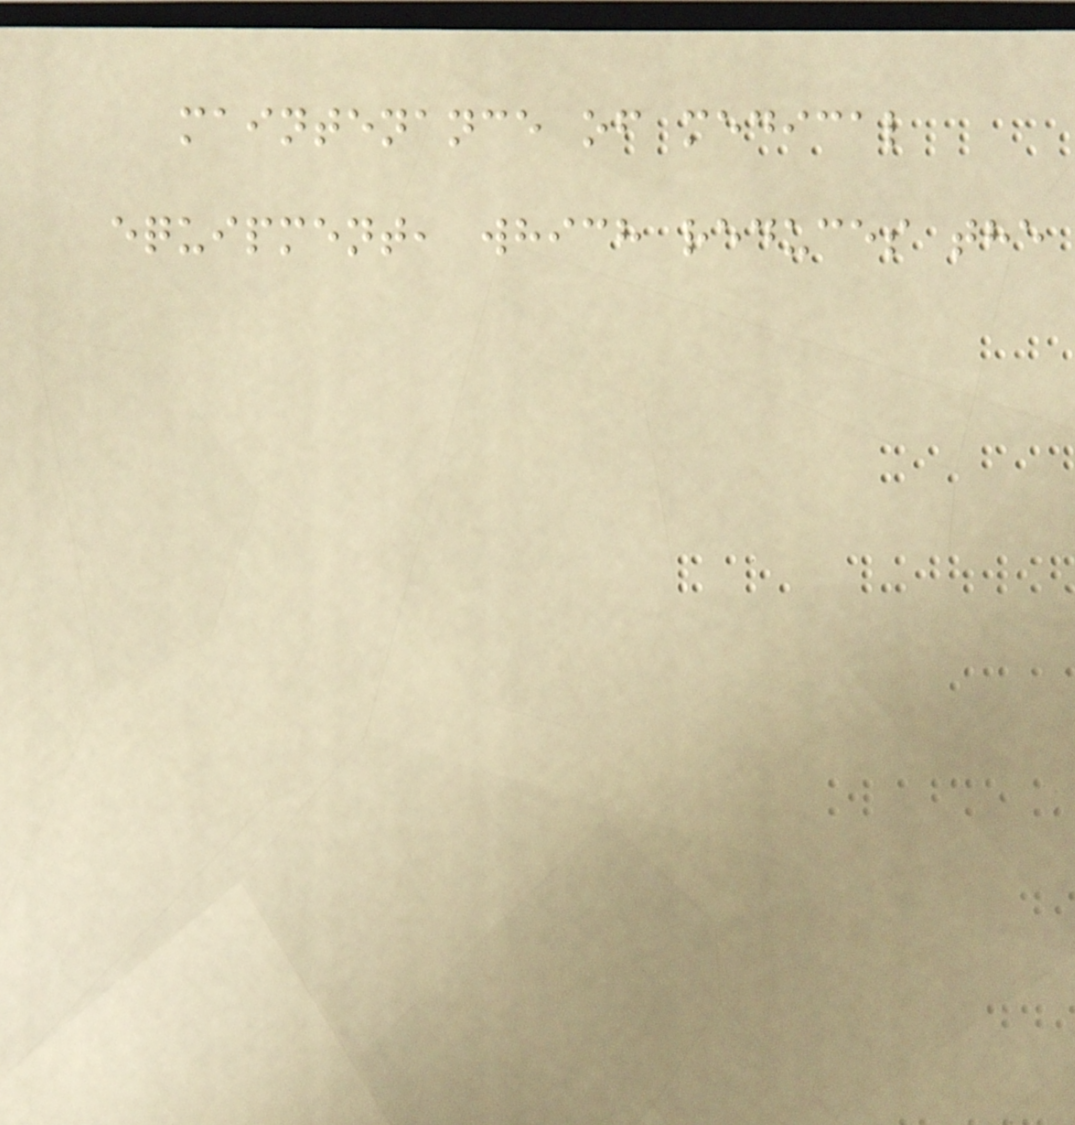maintenance of medical
equipment, which reduces the
